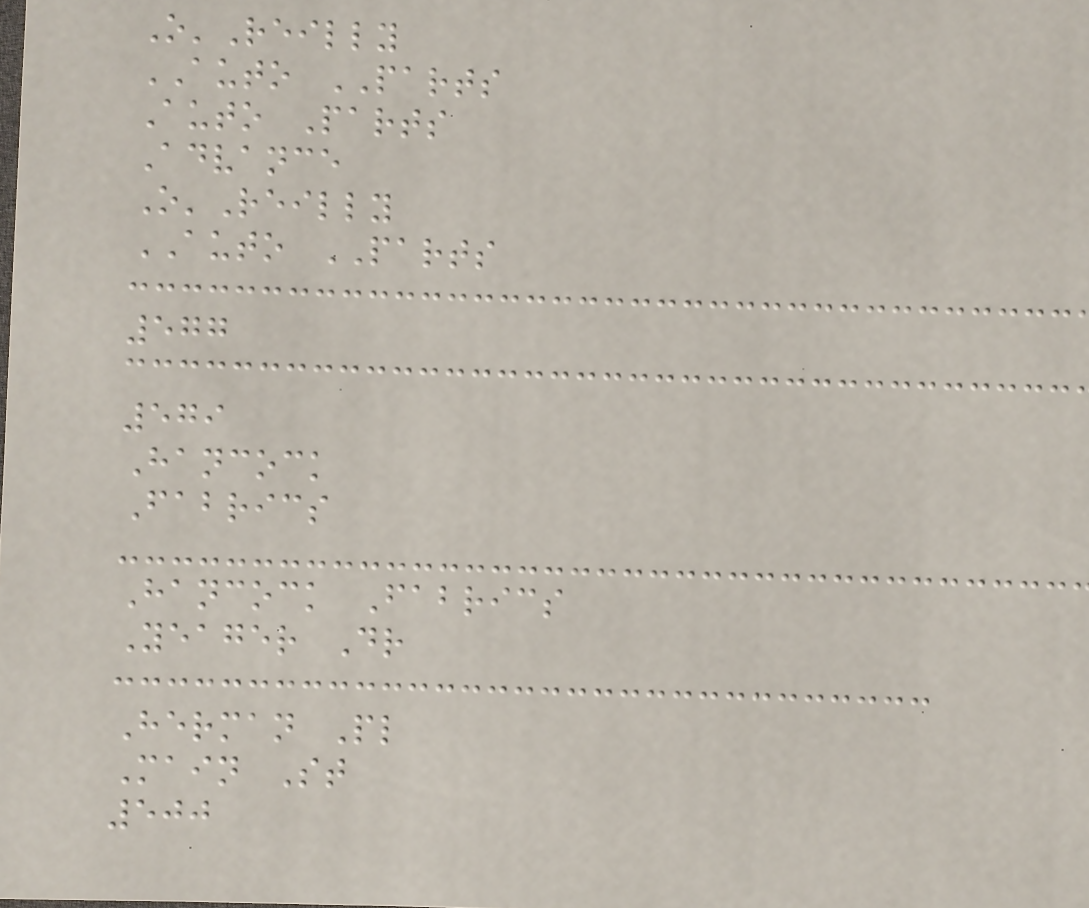O'Reilly
AUTO PARTS
Auto Parts
Advance
O'Reilly
AUTO PARTS
577
579
Hancock
Fabrics
Hancock Fabrics
Yeager Dr
Herman Pl
Main St
500
